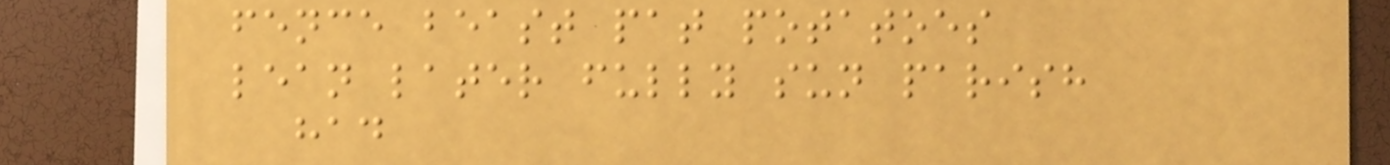fence beast pat potatoes
lean later fully sun parish
had
